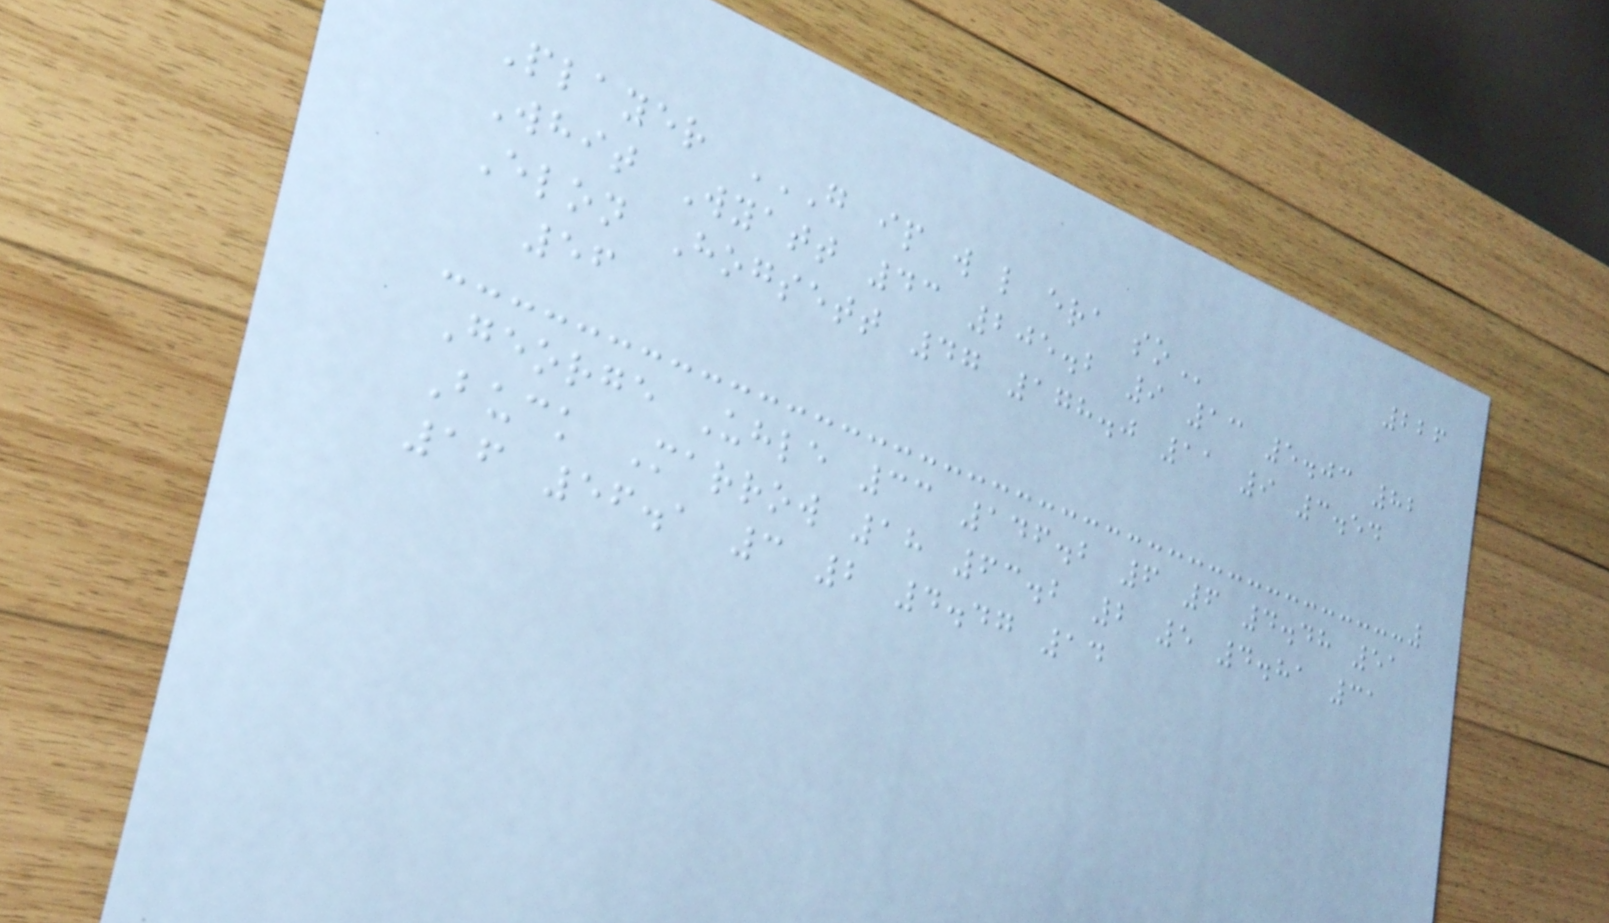226
Player G IP W L ERA SO
Whit Wyatt 43 205.2 9 13 5.03 82
Elon Hogsett 47 178.0 11 9 3.54
56
George Uhle 33 146.2 6 6 4.48 51
Buck Marrow 18 63.2 2 5 4.81 31
16 56.1 3 2 4.47 14
